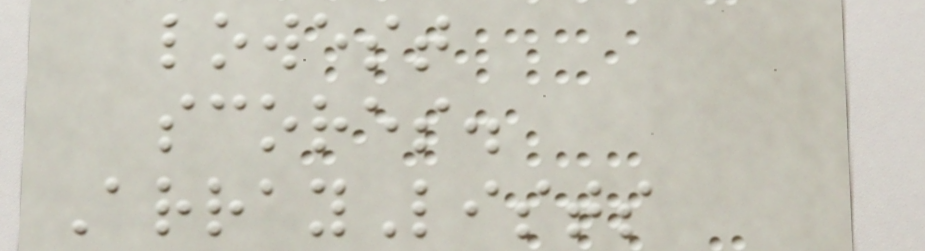lowest
scores.
ArrayLists
